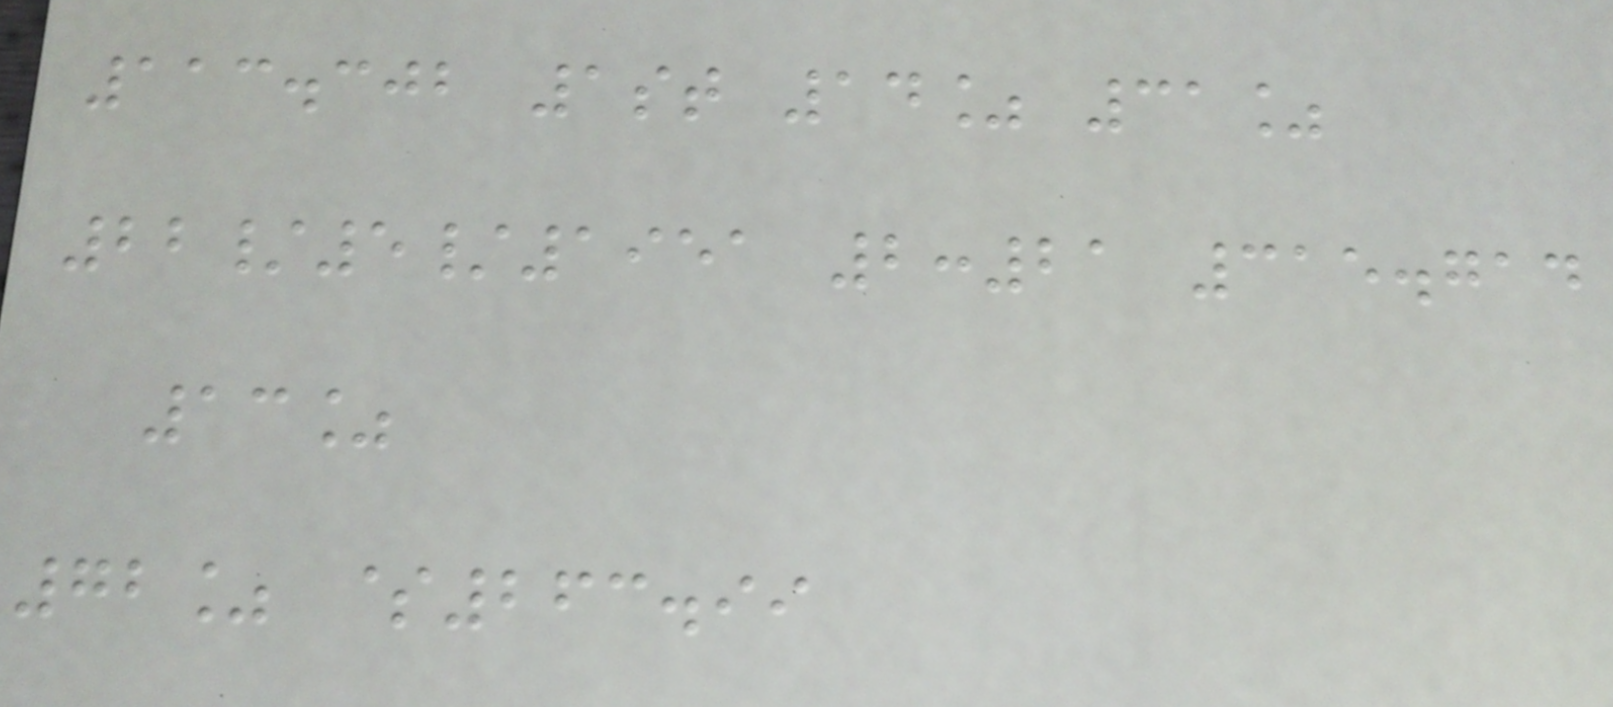113.302 1st 14% 31%
22/5/1951 2:21 315.714
13%
72% $263.99
